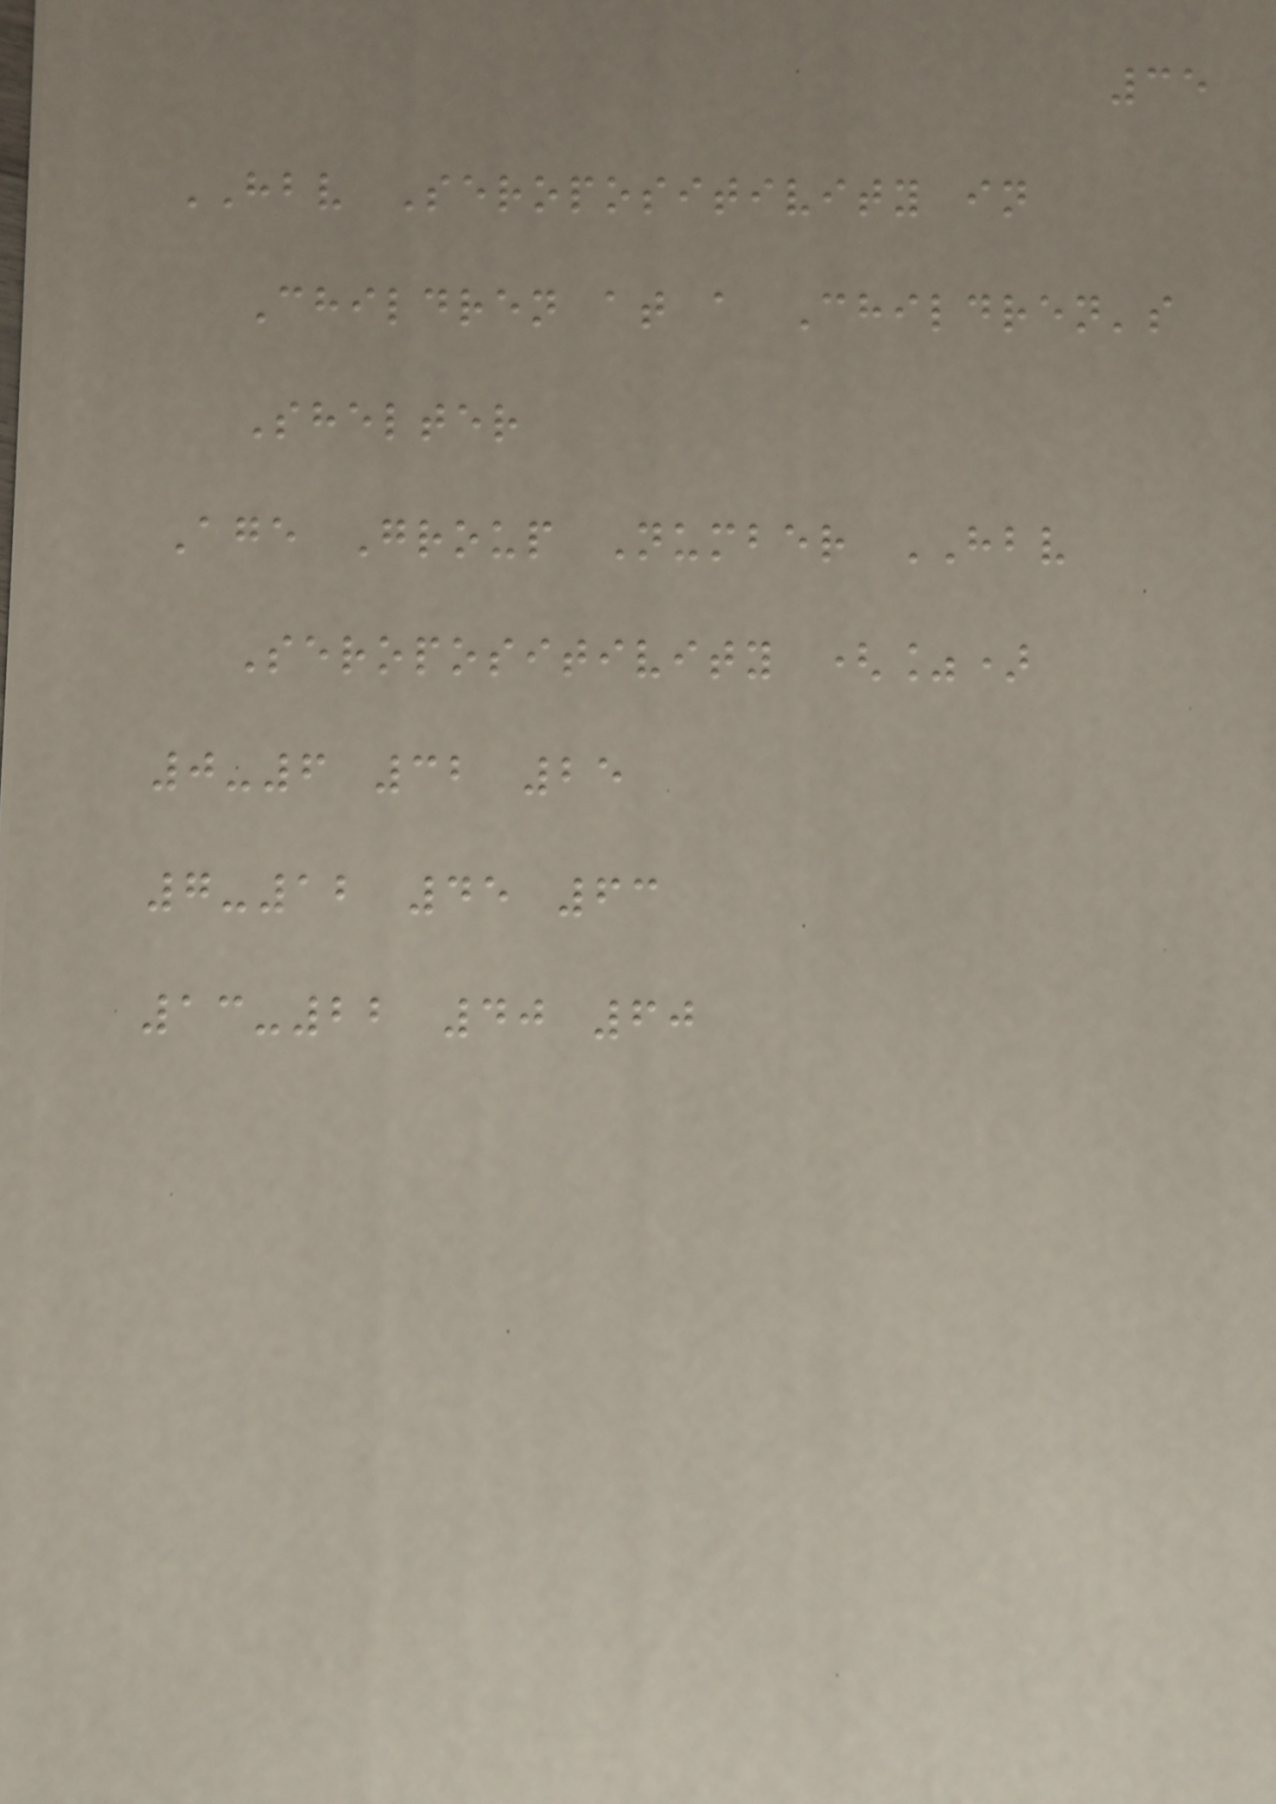35
HBV Seropositivity in
Children at a Children's
Shelter
Age Group Number HBV
Seropositivity (%)
0-6 32 25
7-12 45 63
13-22 40 60
